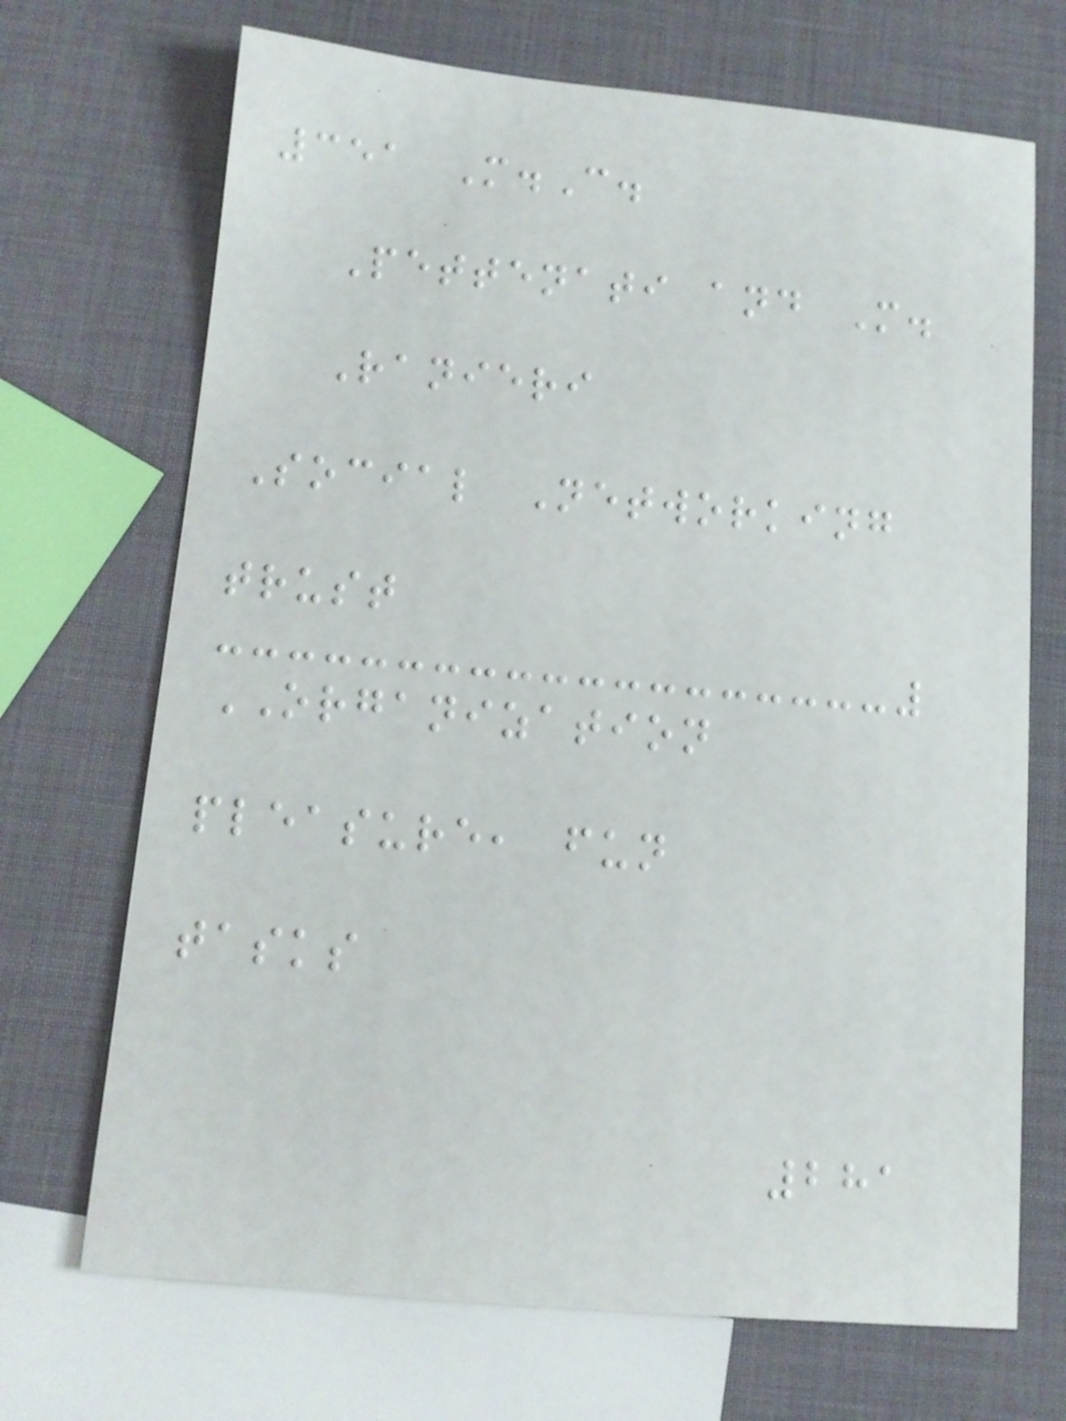351 M.C.
Pettenati and M.
Ranieri
Social Networking
trust
ORGANIZATION
pleasure, fun
tasks
281
